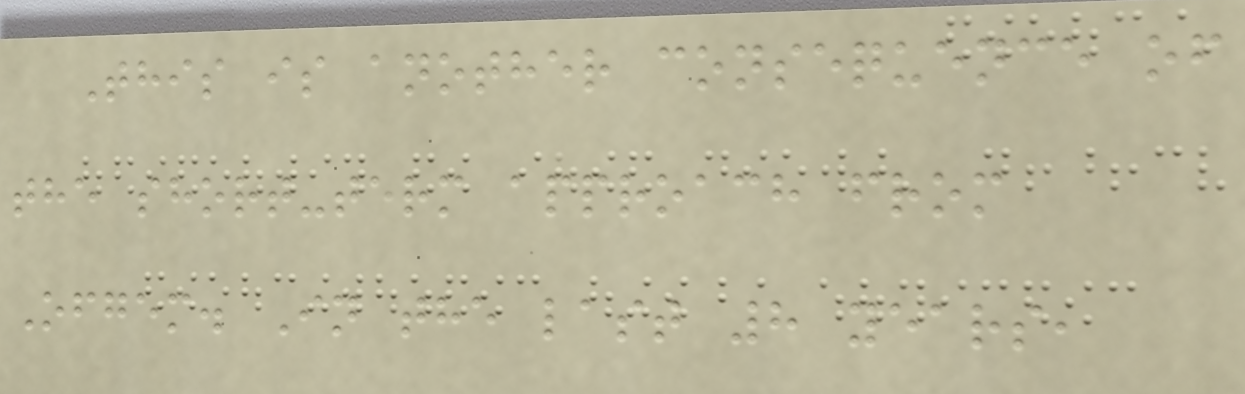This is another consequence of
the short-term approach from
Ofgem. In the last 8 years,
